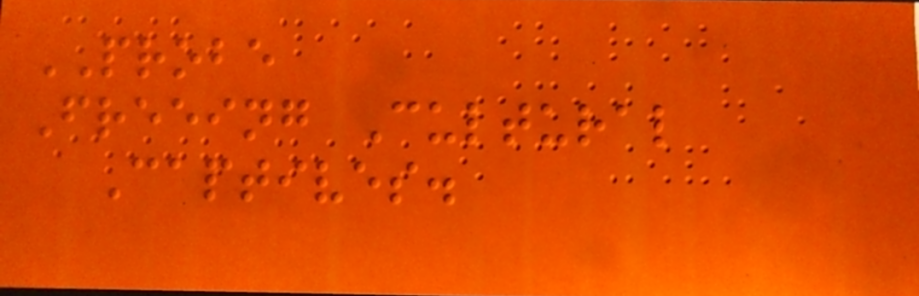PROBE
Freeing Cultural
Captives.
